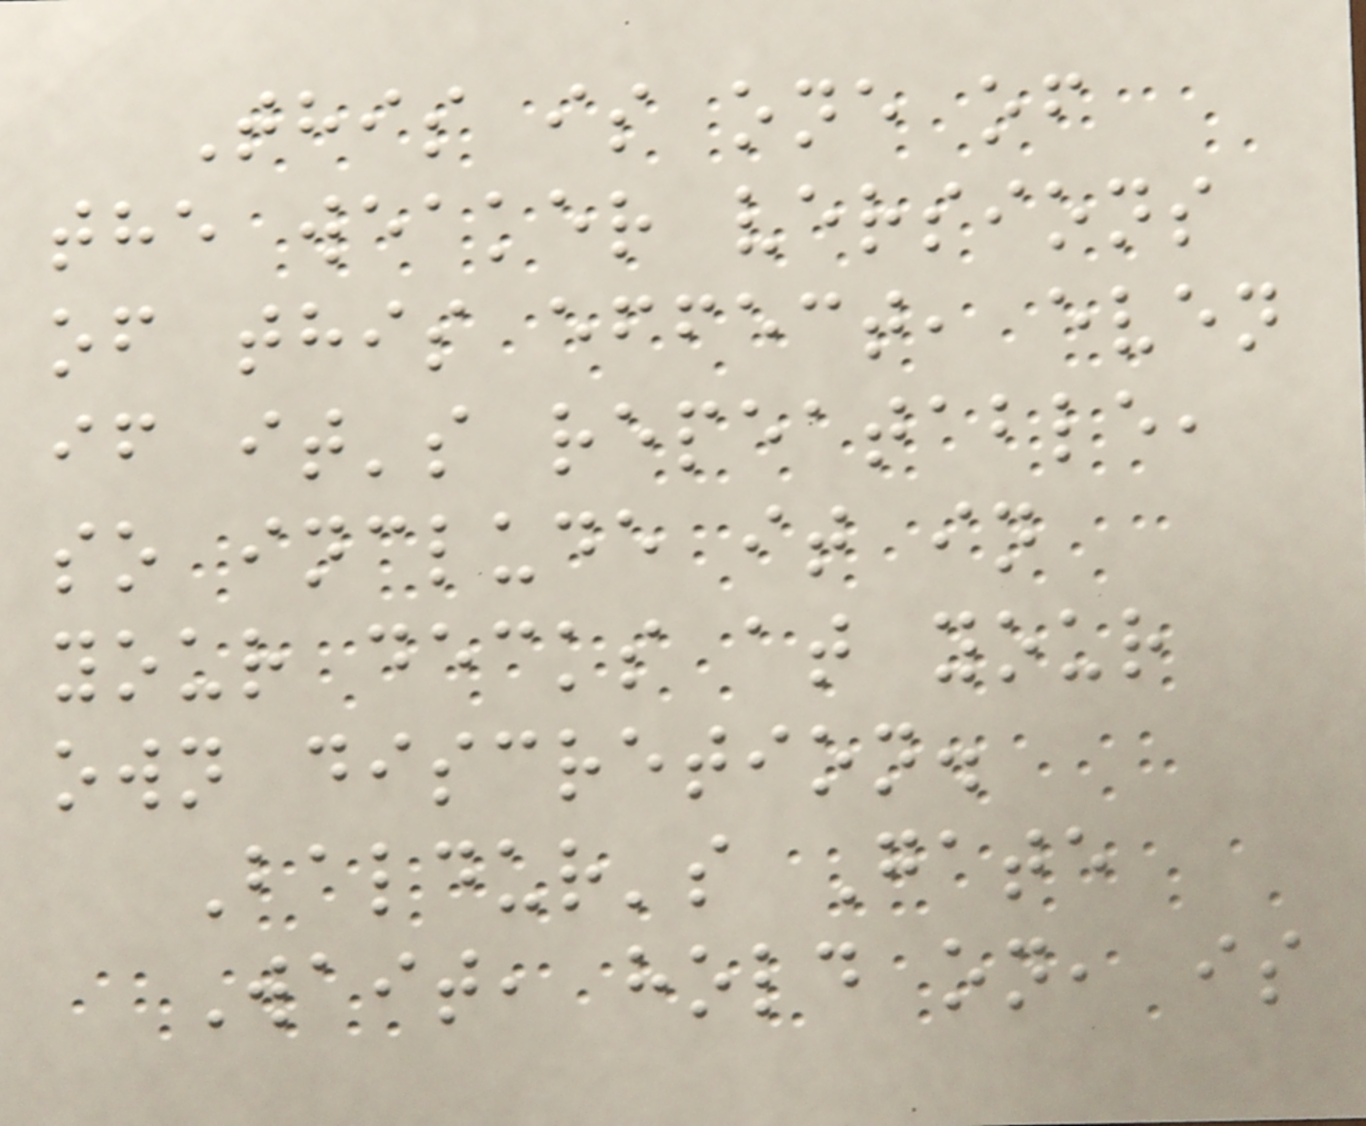This is one of
the weaker versions
of this effect, even
if it's repeatable,
so include it in
your decks at your
own discretion.
Baldur's Gate
Wait, hold on, is
